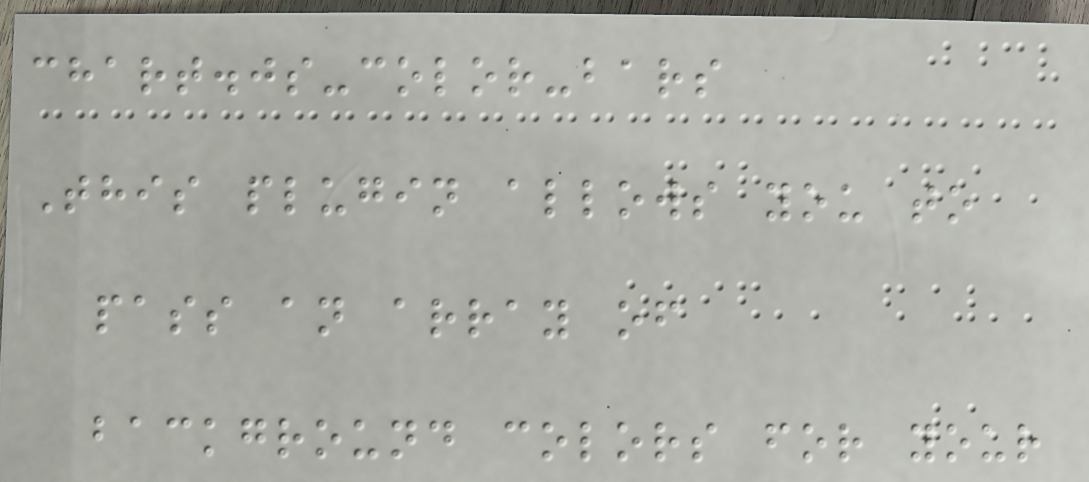chart.js-color-bars
This plugin allows you to
pass an array of
background colors for your
